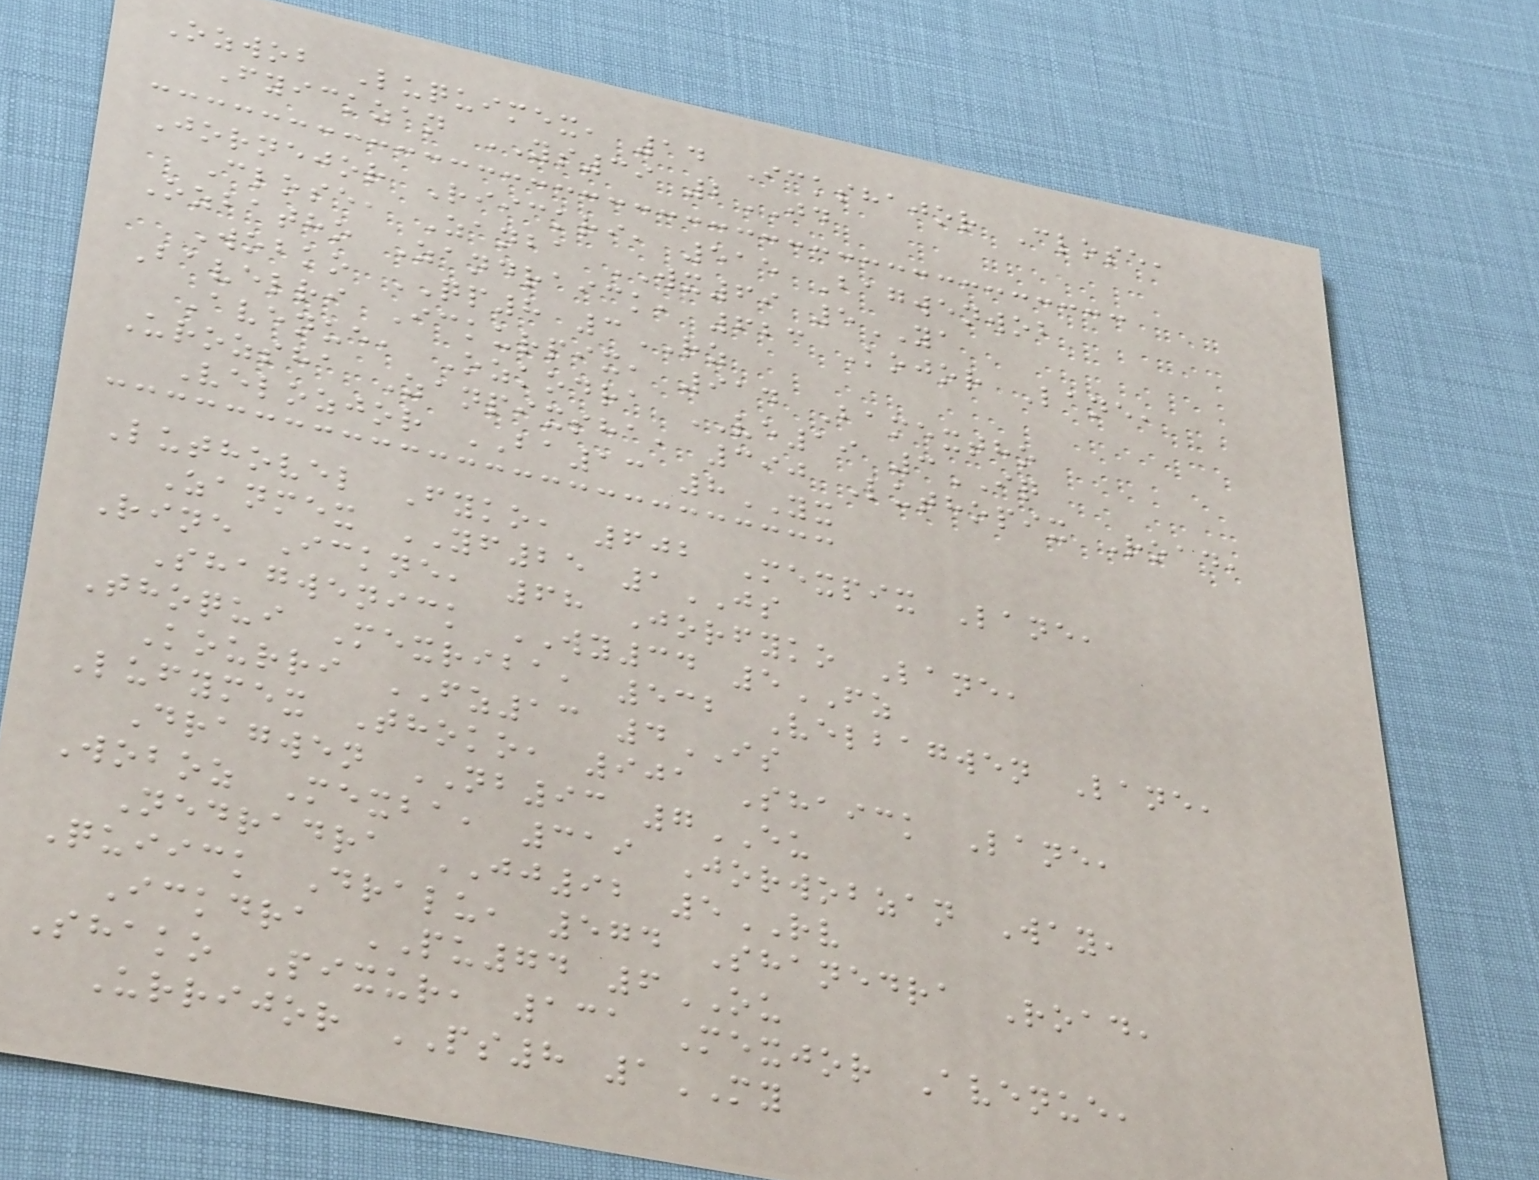Ozwob Luquimex, 14 Ickshajor Close,
Fyickzan YS39 2JD
Jornejor Riickri, 515 Bagwenwob
Close, Zanba WX69 5YA
Ozbatho Zandraick, 623 Kojor Lane,
Wobko QP8 3RZ
Bavelri Ickurpix, 914 Bamextho
Avenue, Ozkodra VE19 3IQ
Urozsha Zanpixsha, 390 Luthopix Road,
Velozjor BA13 8YX
Luthovel Fyko, 602 Mexpix Lane,
Zanmex YF25 1JS
Rine Ickne, 68 Jorfyko Lane,
Shagwenick WY34 5FZ
Thoqui Mexriba, 532 Velbagwen Lane,
Kourri FZ13 4IS
Lufymex Thoko, 901 Shaick Lane,
Dragwen NB93 7EU
Woboz Mexba, 319 Jorwobzan Way,
Nedradra JJ92 5RV
Quiick Dralu, 574 Shanedra Road,
Ickdra PU74 6OU
Shako Pixur, 131 Mexjor Avenue,
Urrijor PS8 1MY
